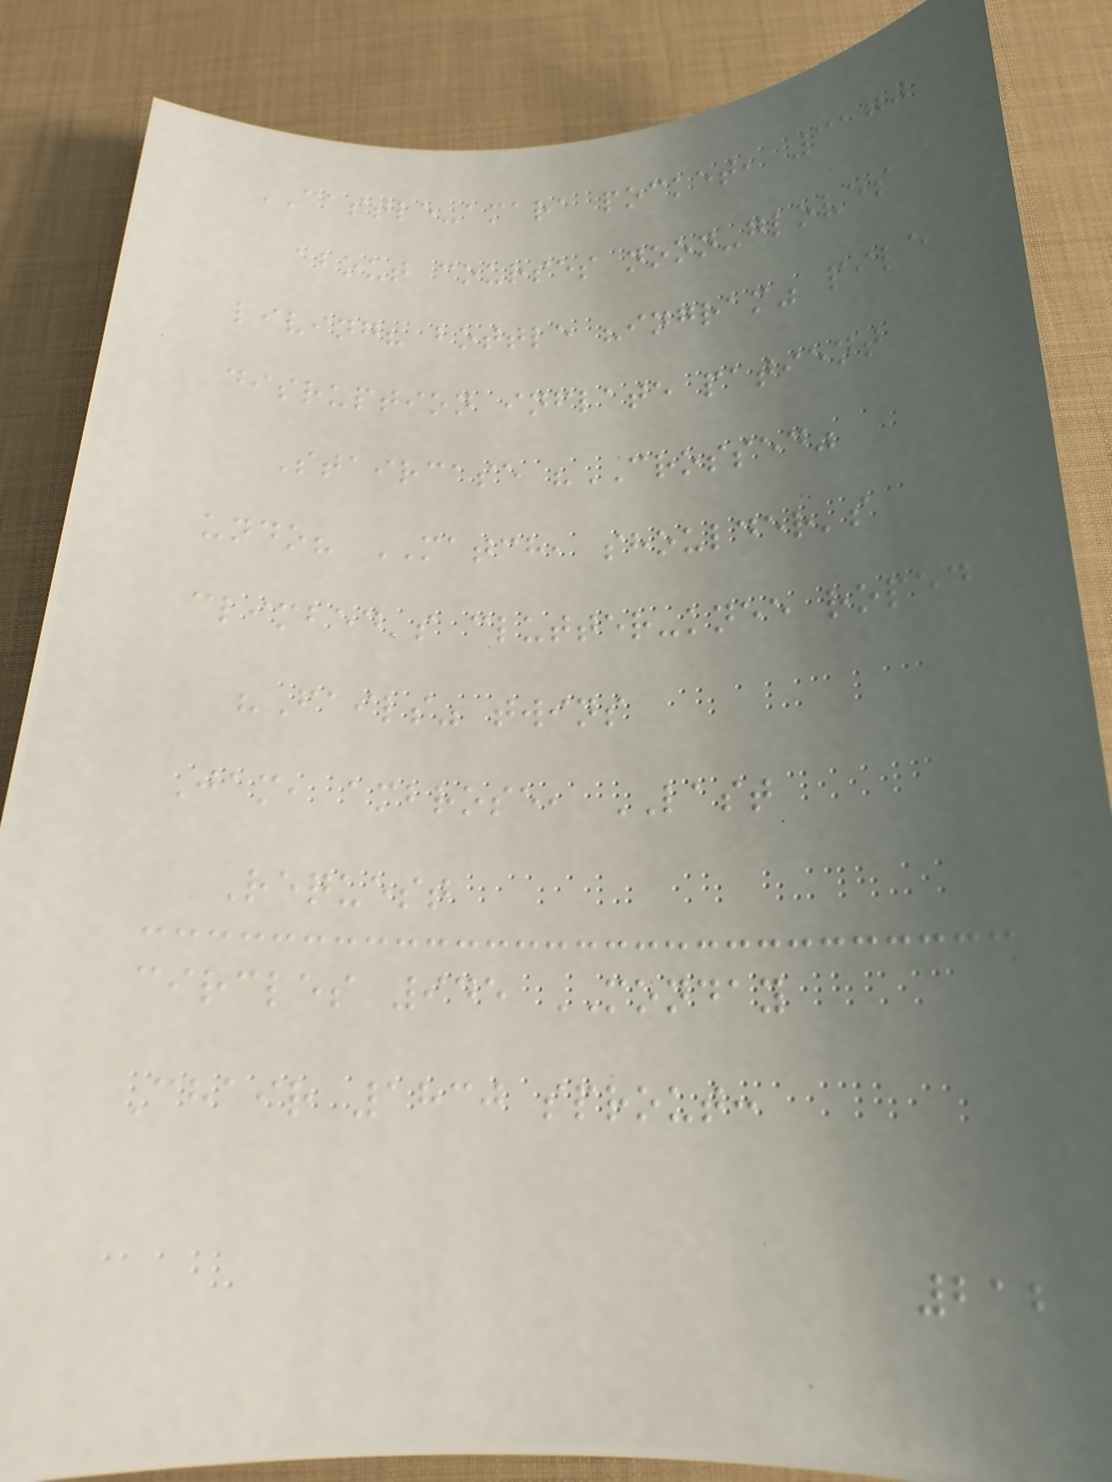CASTLE-amara pocket, 3170
about courses noon-gloves
living? bottle "ingram" pile
disruption inflate patient
Staircase "CROSSED"
undo? MATCH, shoulder's
climbed's clutter-knee roped
"Fails" twins
Jam, ambrose, LAST
Request
circles 945 MONDAY
Chair 1830 sprout:
212
